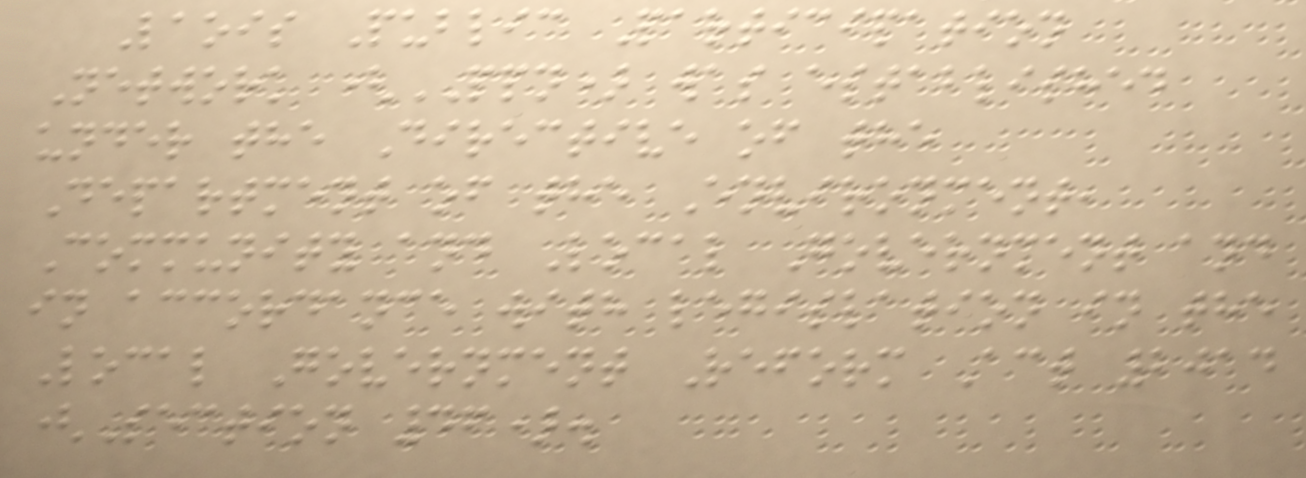Laois Public Participation
Network (PPN) was established
under the Directive of the
Department of the Environment,
Community and Local Government and
in accordance with legislation in the
Local Government Reform Act 2014
(Section 46).
